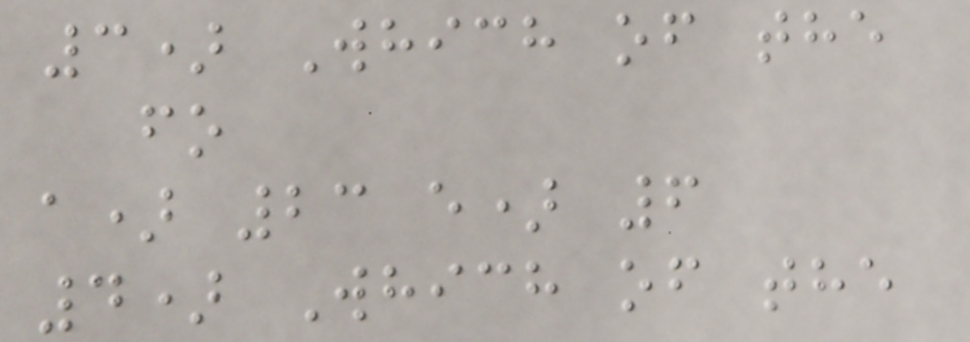3) Which of the
fo
a) 23 e) 6
4) Which of the
